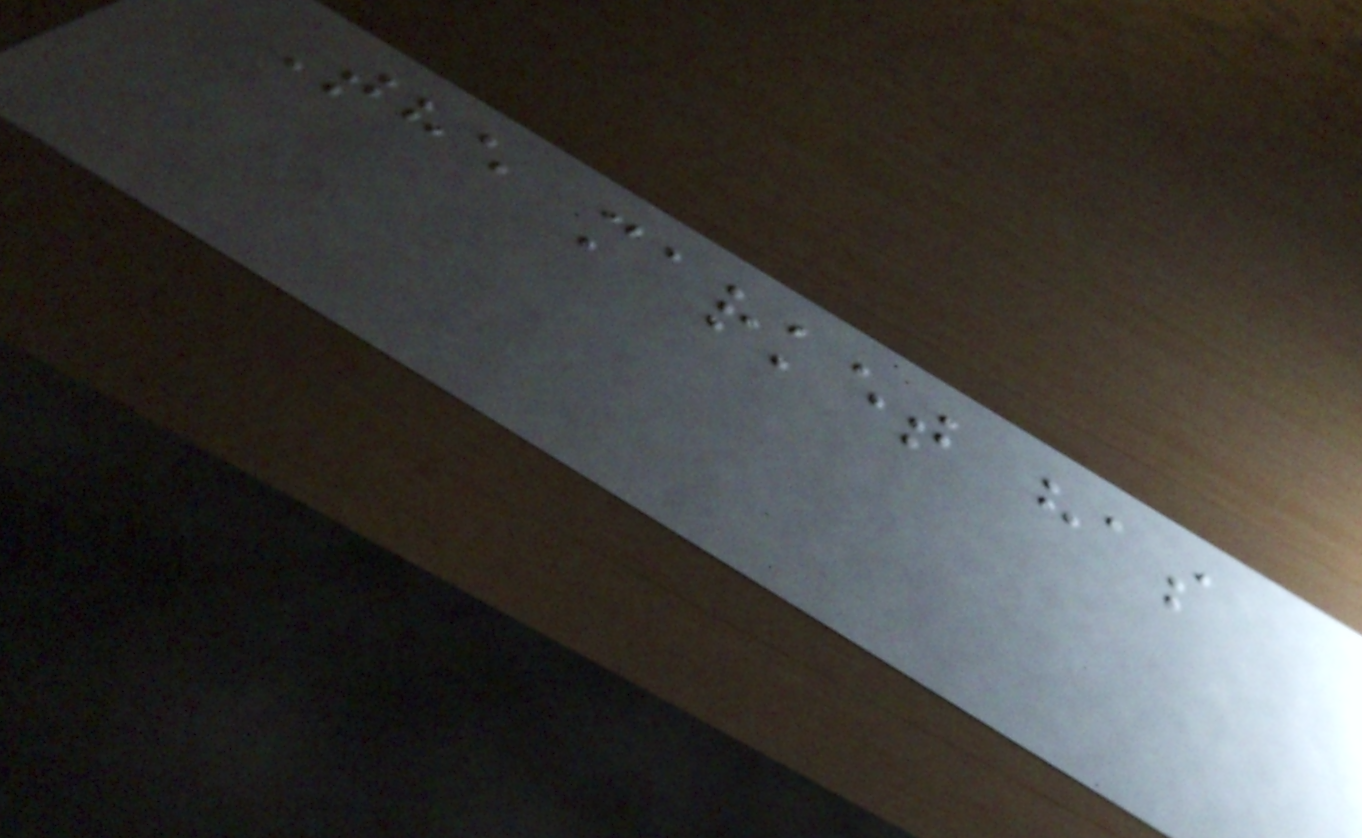The market has
